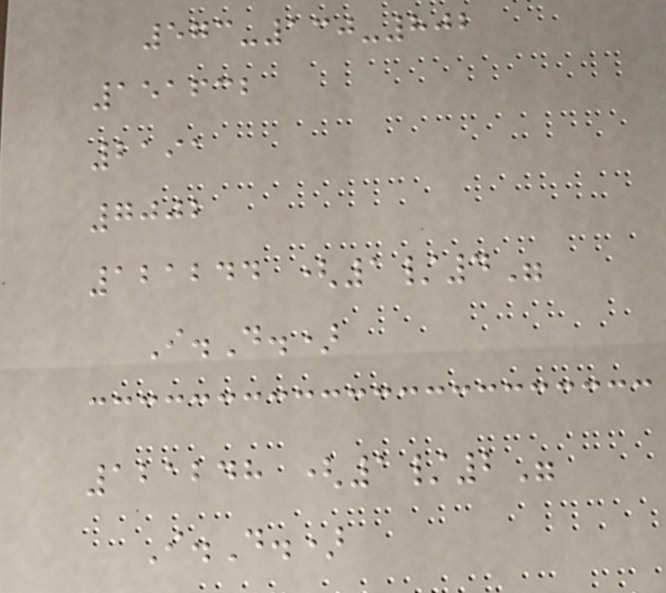573-130-802
151632
2191
7002
121244 (1/4"
I.D.)
121248 (1/2"
I.D.)
